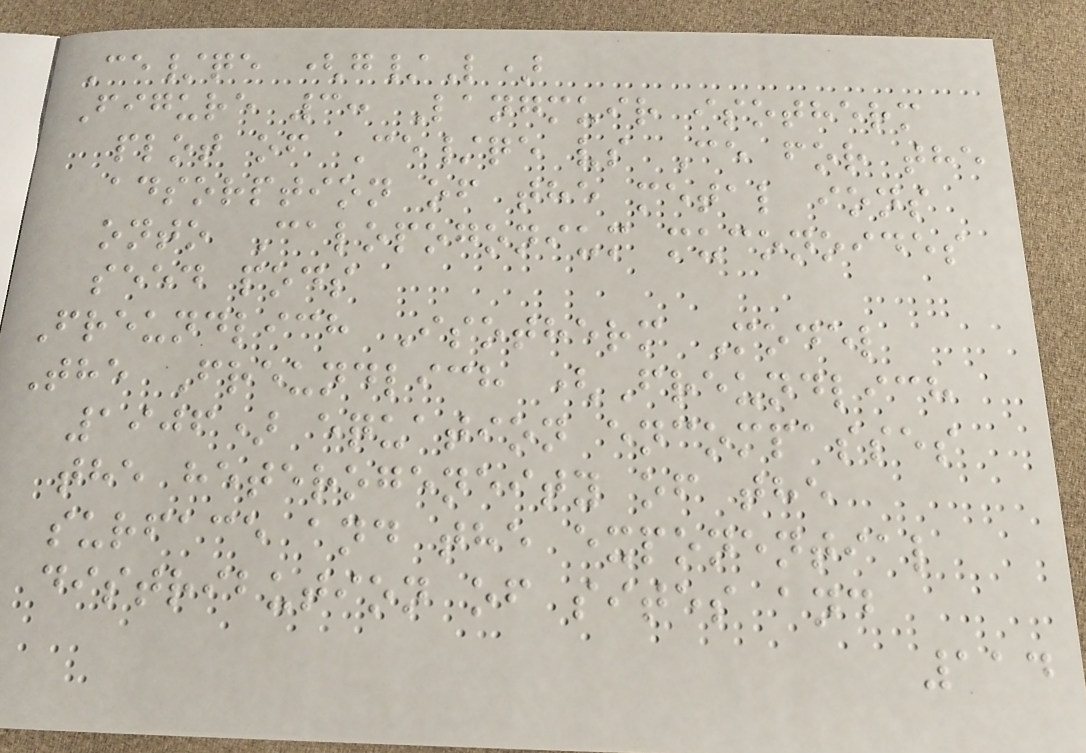Ce/qe (g/L)
Figure 3: Langmuir isotherm
plot of Ce/qe vs Ce for the
adsorption of the metal ions
onto Calopogonium muconoides
seed pods
Freundlich Isotherm Model
The Freundlich (Freundlich
1906) equation encompasses
the heterogeneity of the
surface and the exponential
distribution of sites and
114
